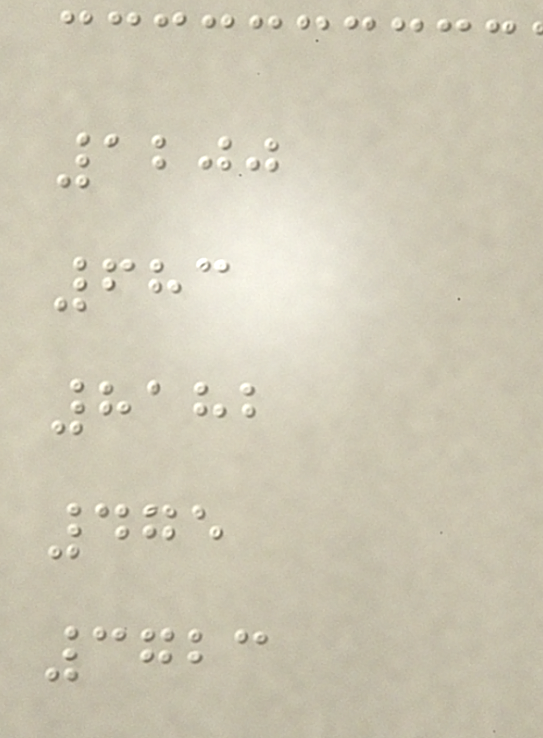1200
683
8182
475
3723
